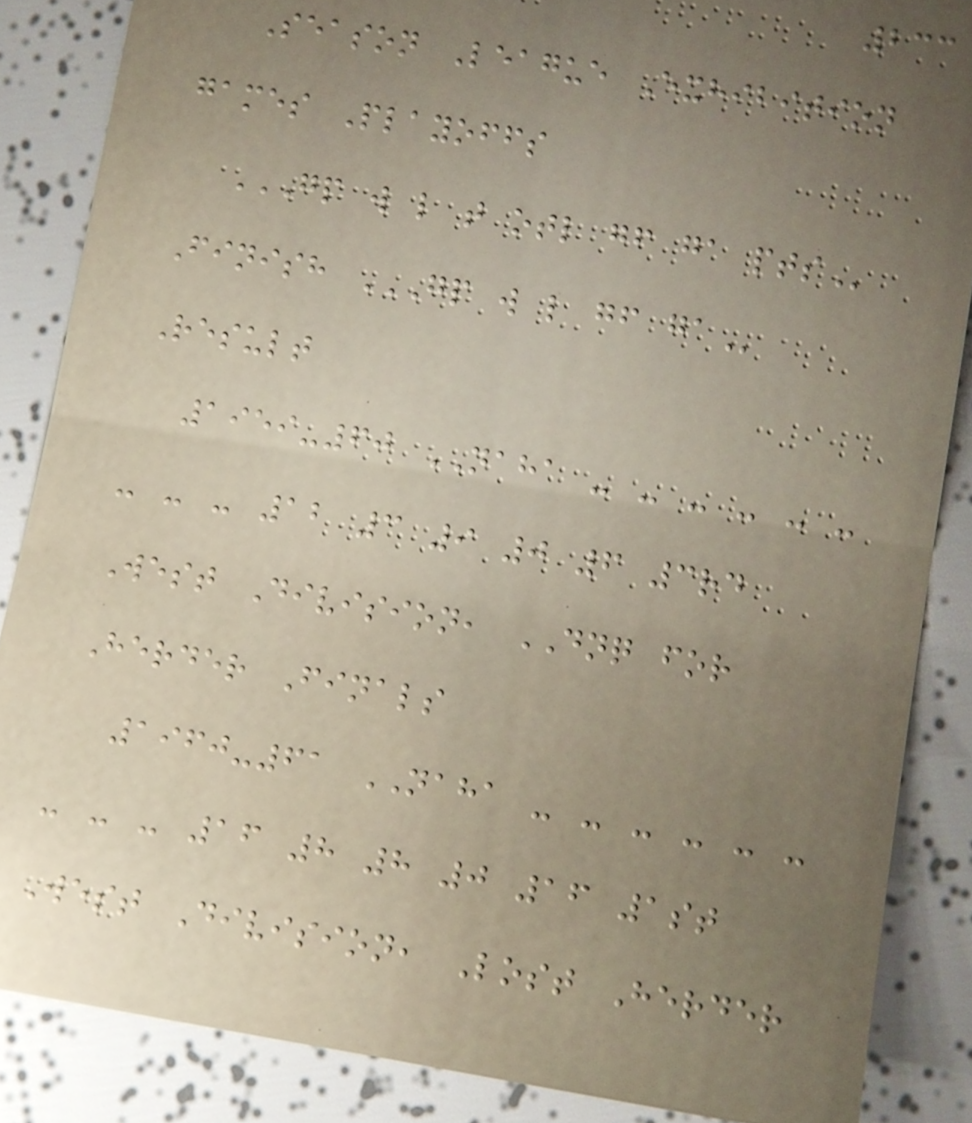233
Season League Exhibition
games Playoffs
GP W L T OTL GF GA PTS
Finish GP W L GF GA
Result
1959-60 NAHA - - - - - -
- - - 12 3 9 0 6 3rd
West Division, DNQ for
Herder Finals
1960-61 NAHA - - - - - -
- - - 16 8 8 0 16 1st
West Division, Lost Herder
